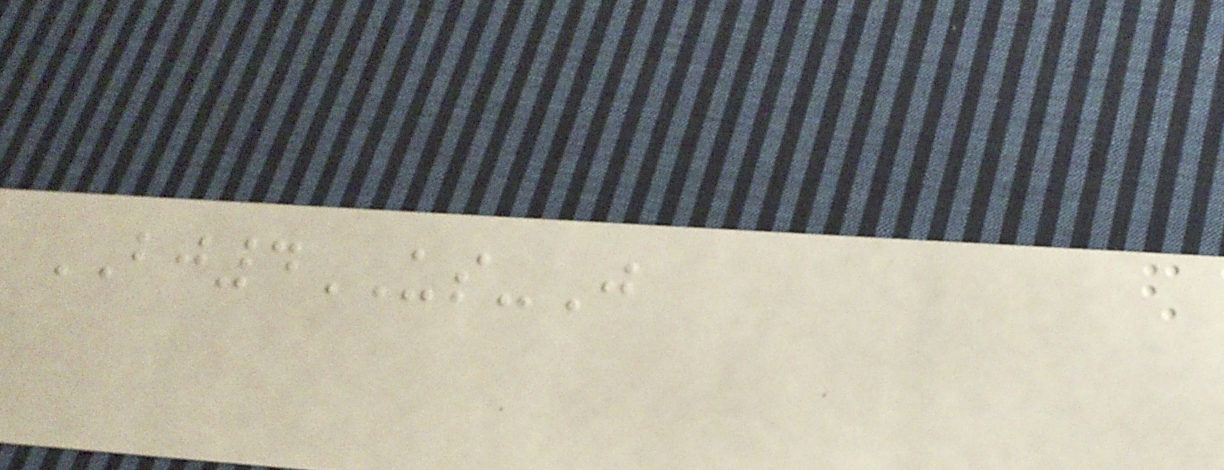BJ4US-J
